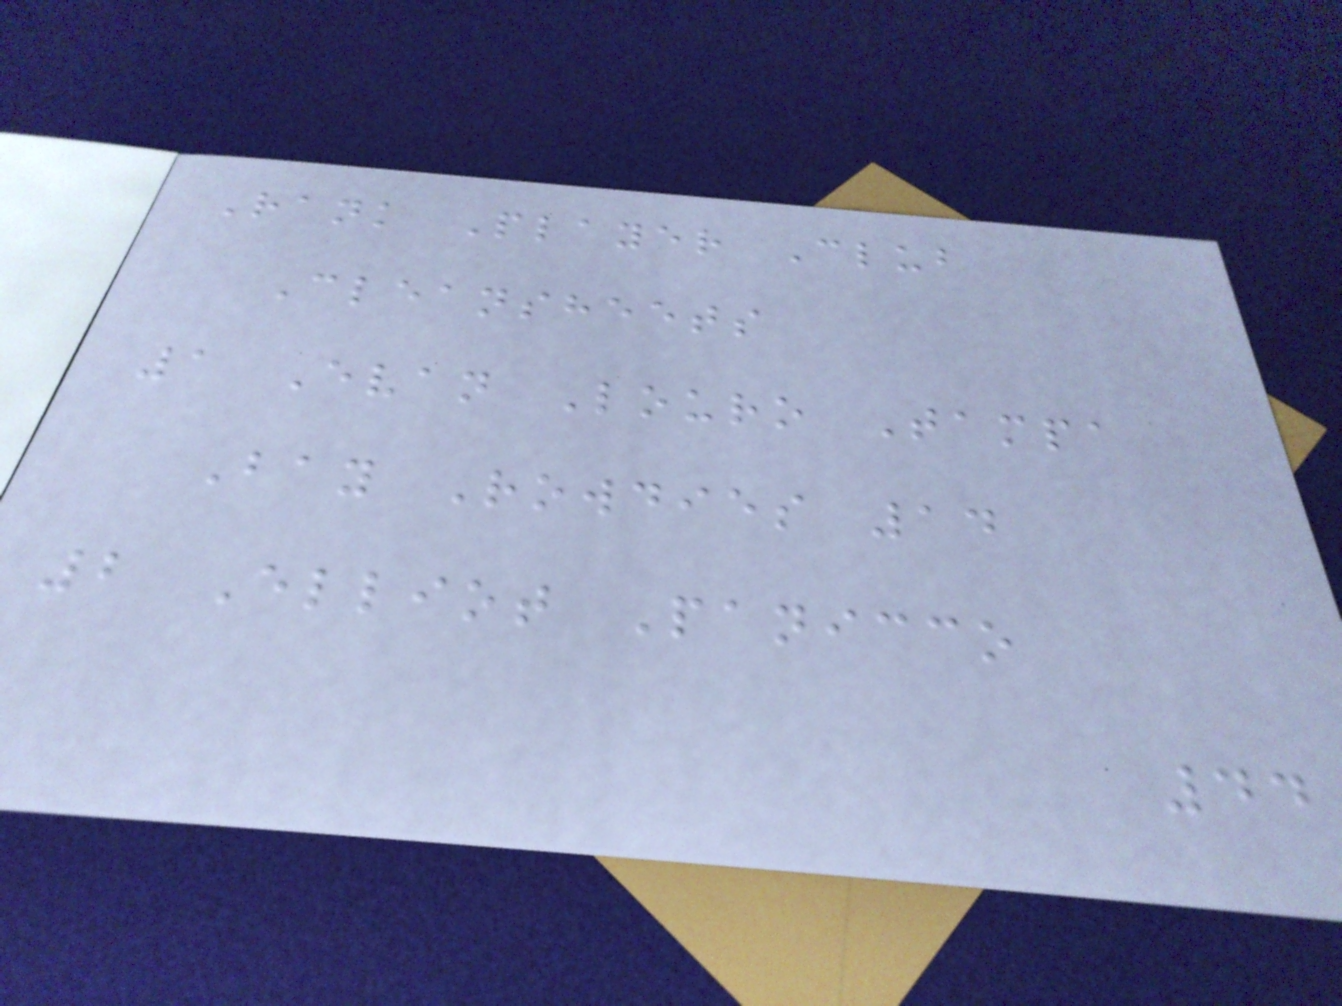Rank Player Club
Cleansheets
1 Evan Louro Tampa
Bay Rowdies 14
2 Elliot Panicco
44
